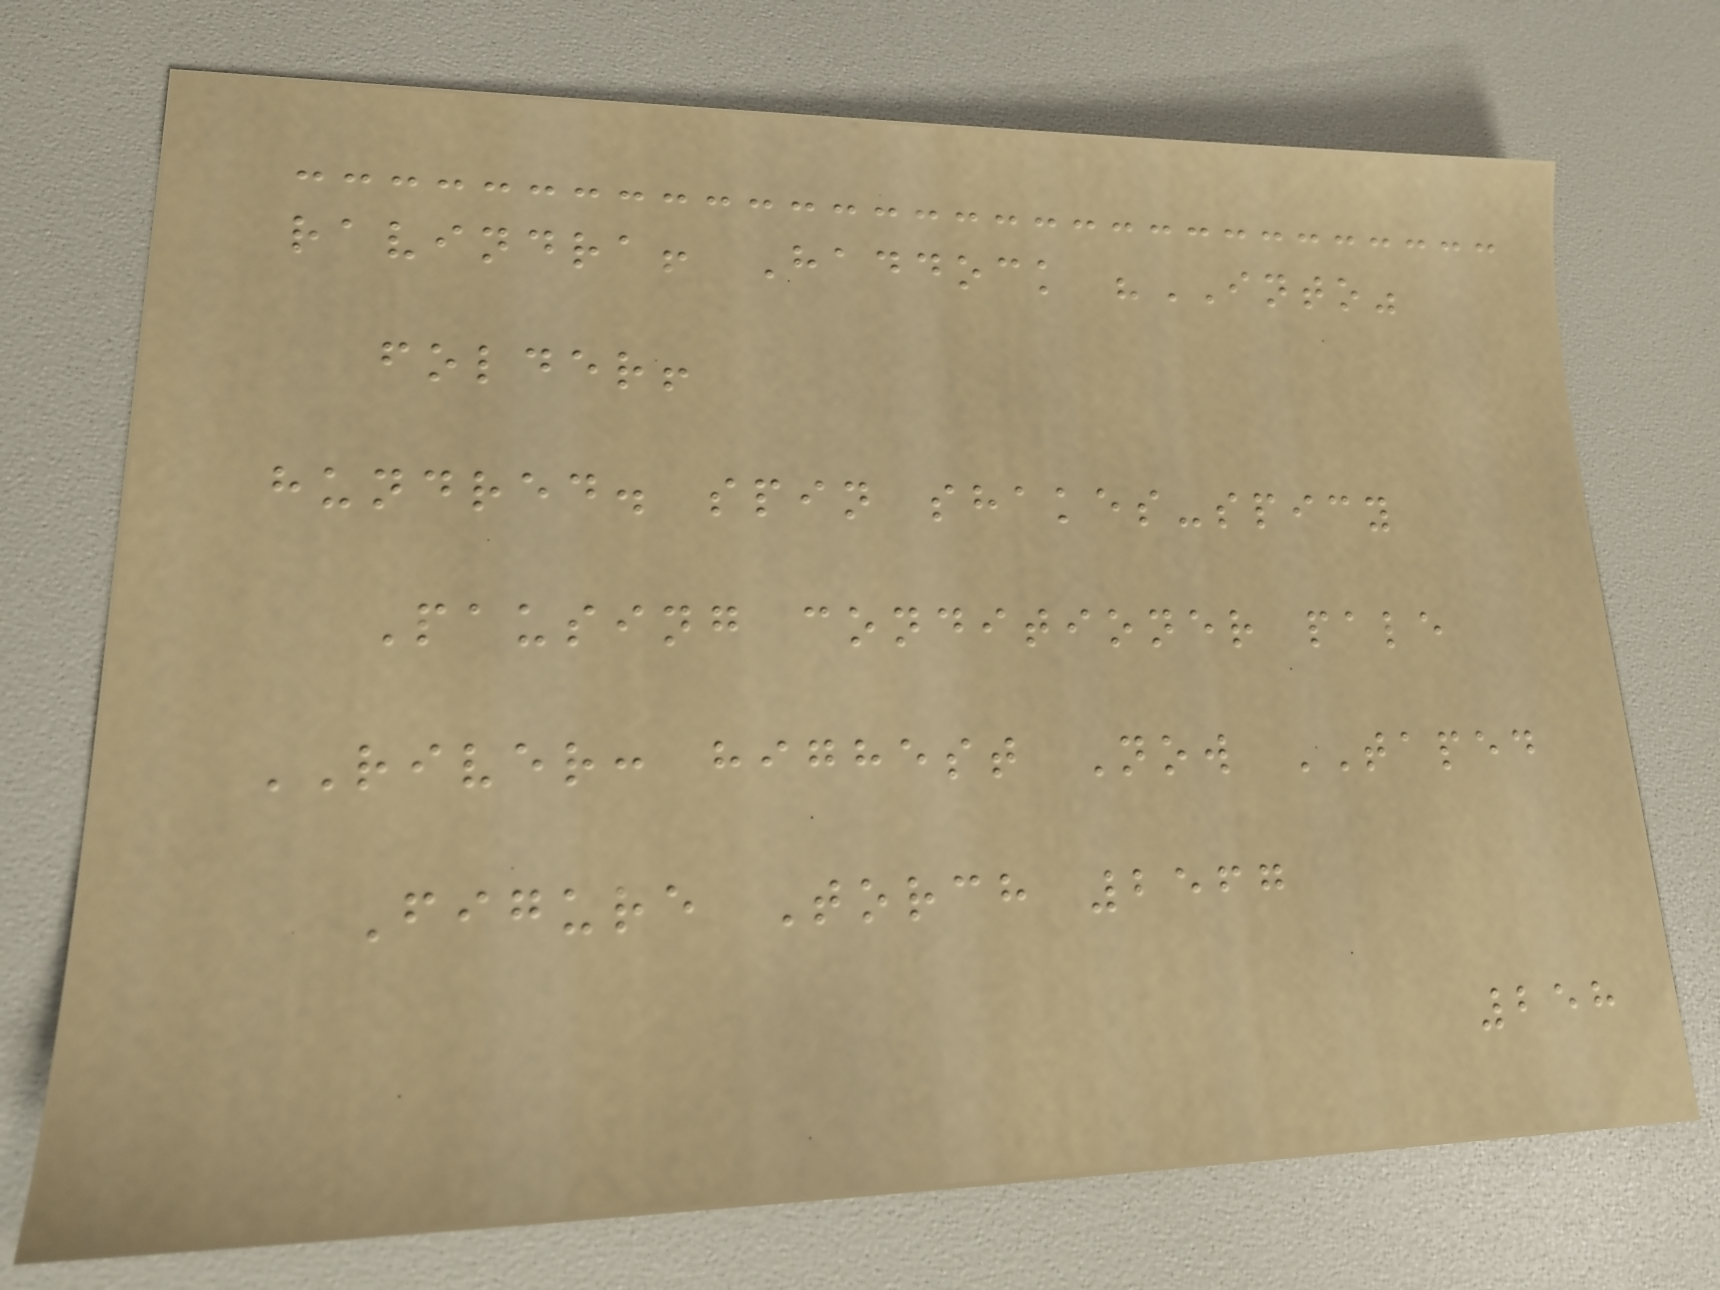ravindra! Haddock "INTO"
folder!
hundred. spin shakes-spicy
Pausing conditioner pale
RIVER: highest Now TAPED
Figure Torch 2567
258
